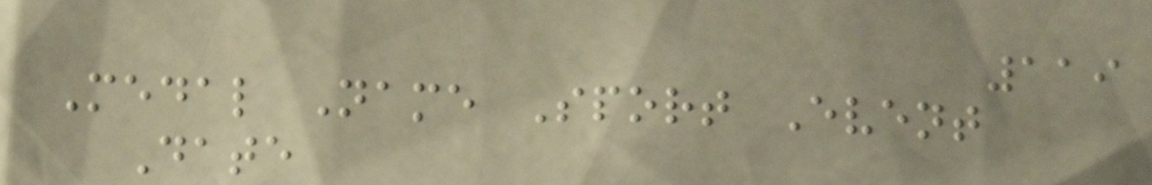119
Medal Name Sport Event
Date
